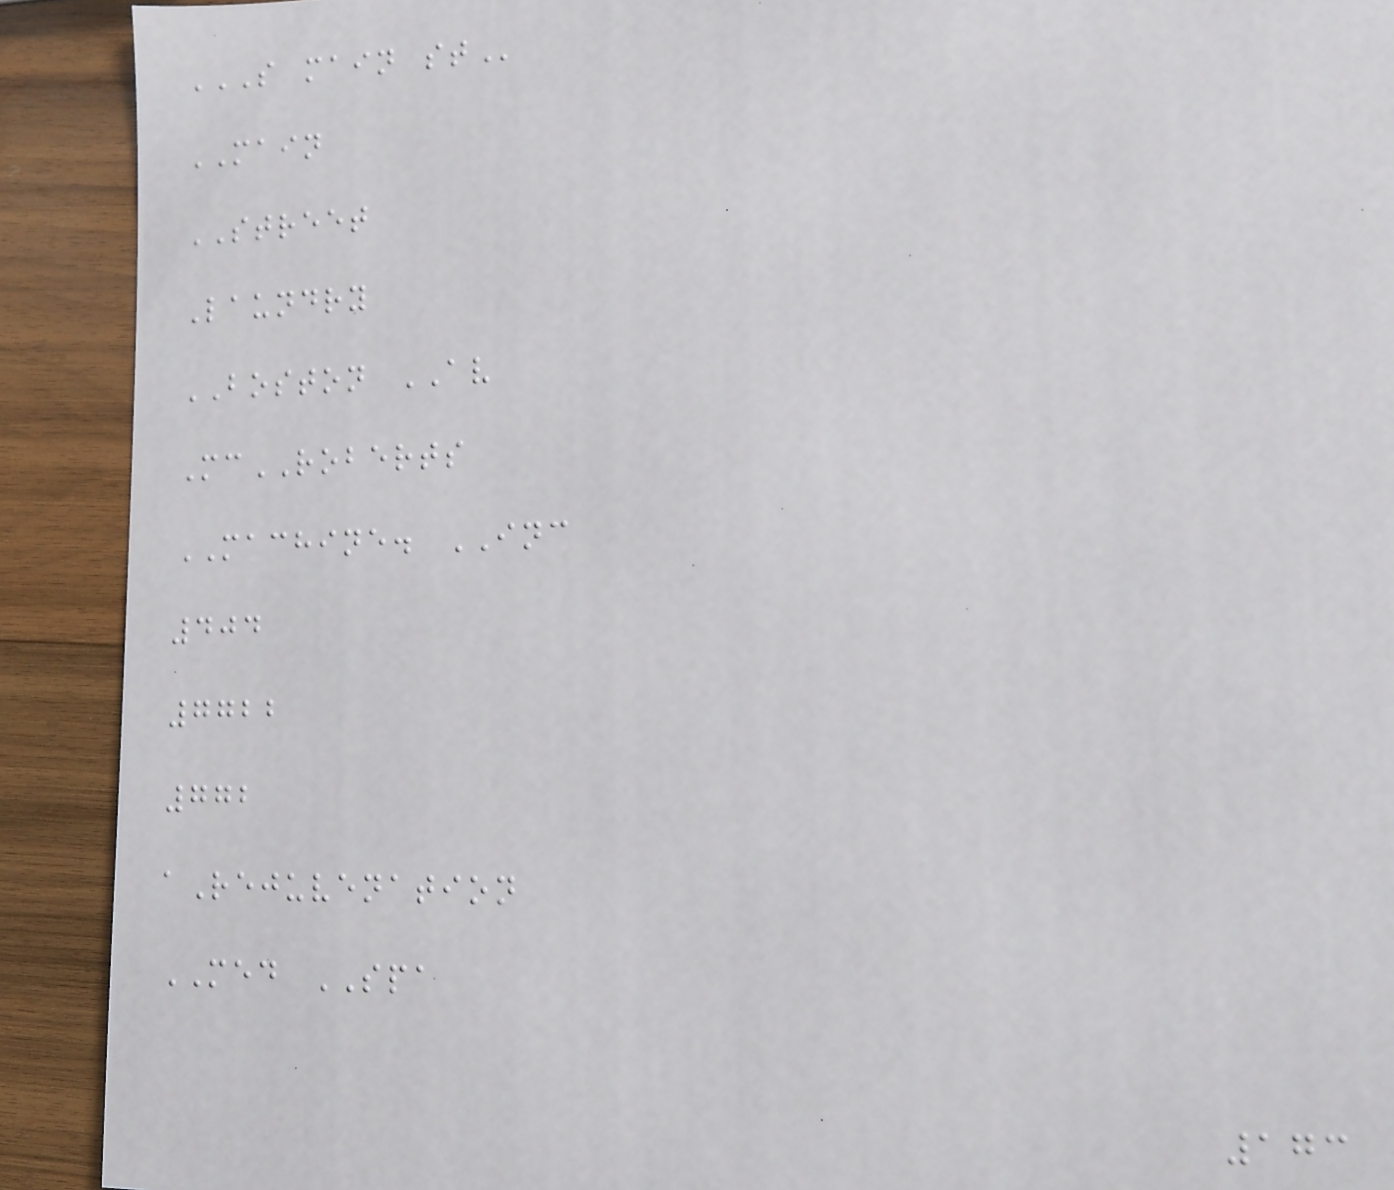S MAIN ST
MAIN
STREET
Laundry
BOSTON AV
McROBERTS
MACHINE. INC
404
7722
772
aRejuvenation
MED SPA
173
